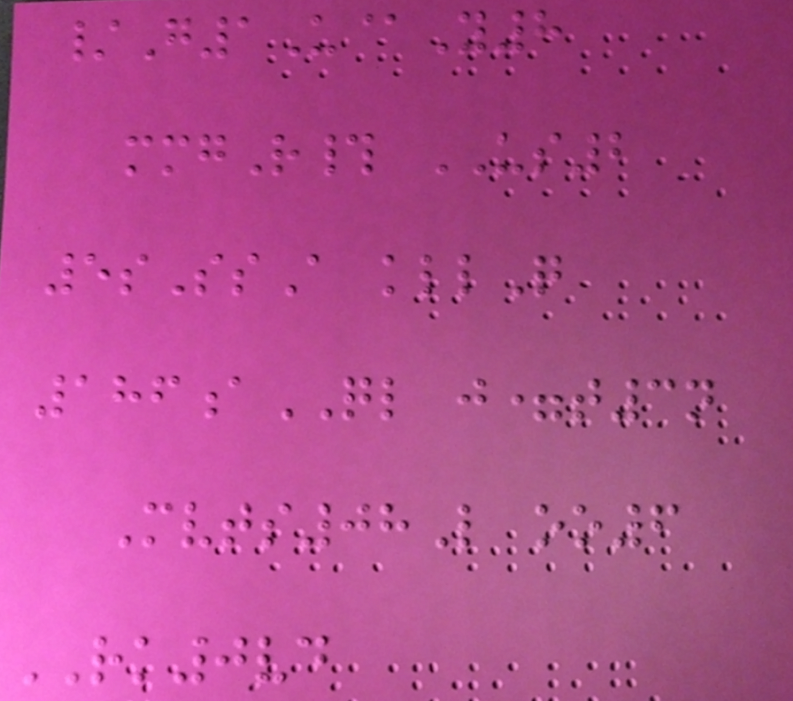/G1U@Y8
mmgR# US2
5sSsA kllQ
186aQL j=t3n
Mvts08L oo6
RK0vd
